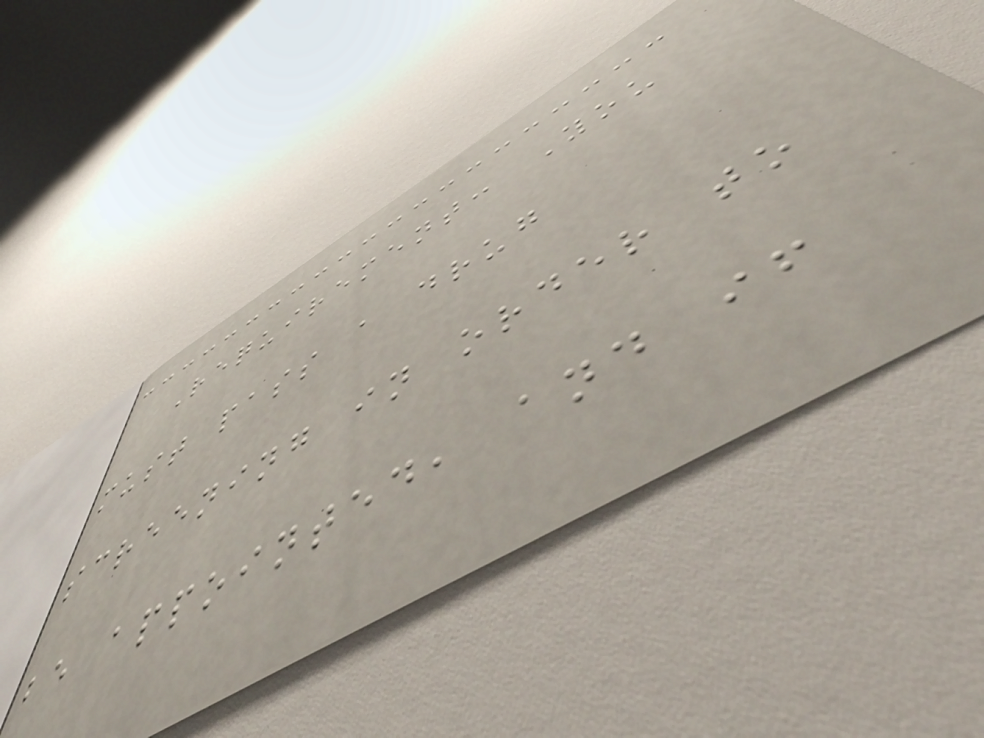Requirement: You
must pass a drug
screening in order to
be appointed, and if
